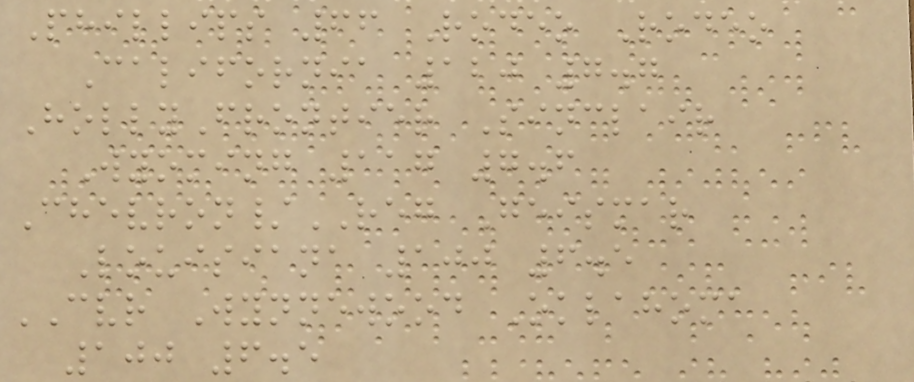Phillips 66 Rodeo Rodeo
California 120 7.7
HollyFrontier Sinclair
Wyoming 117 7.6
Chevron/REG Geismar
Louisiana 100 6.5
CVR Wynnewood Oklahoma
100 6.5
